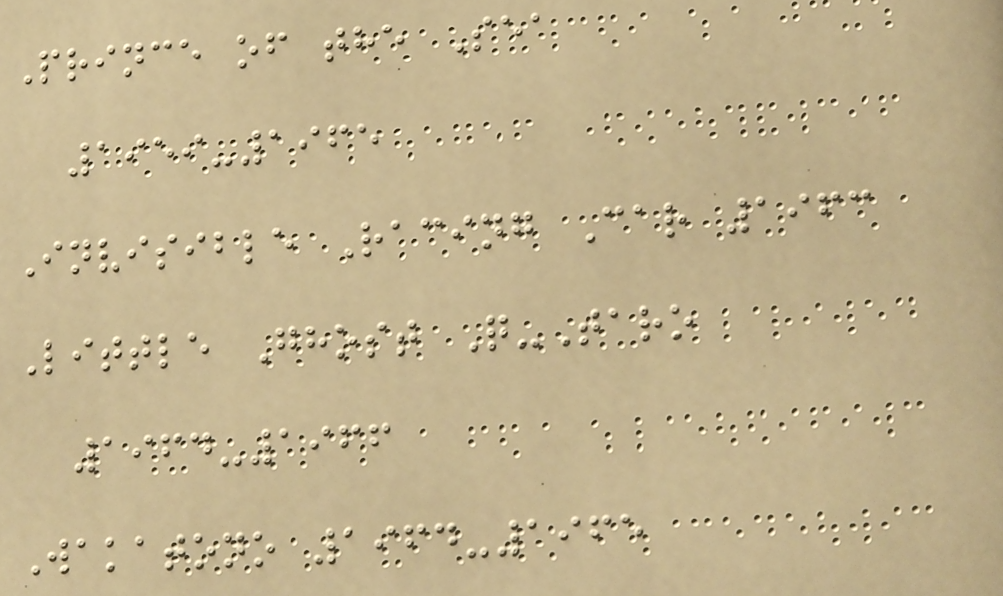Prince of the Sea
1959-1965
Invisible Racing Car 1963
Little Ghost Q-Taro
1964-1966
Wakatono 1964-1965
